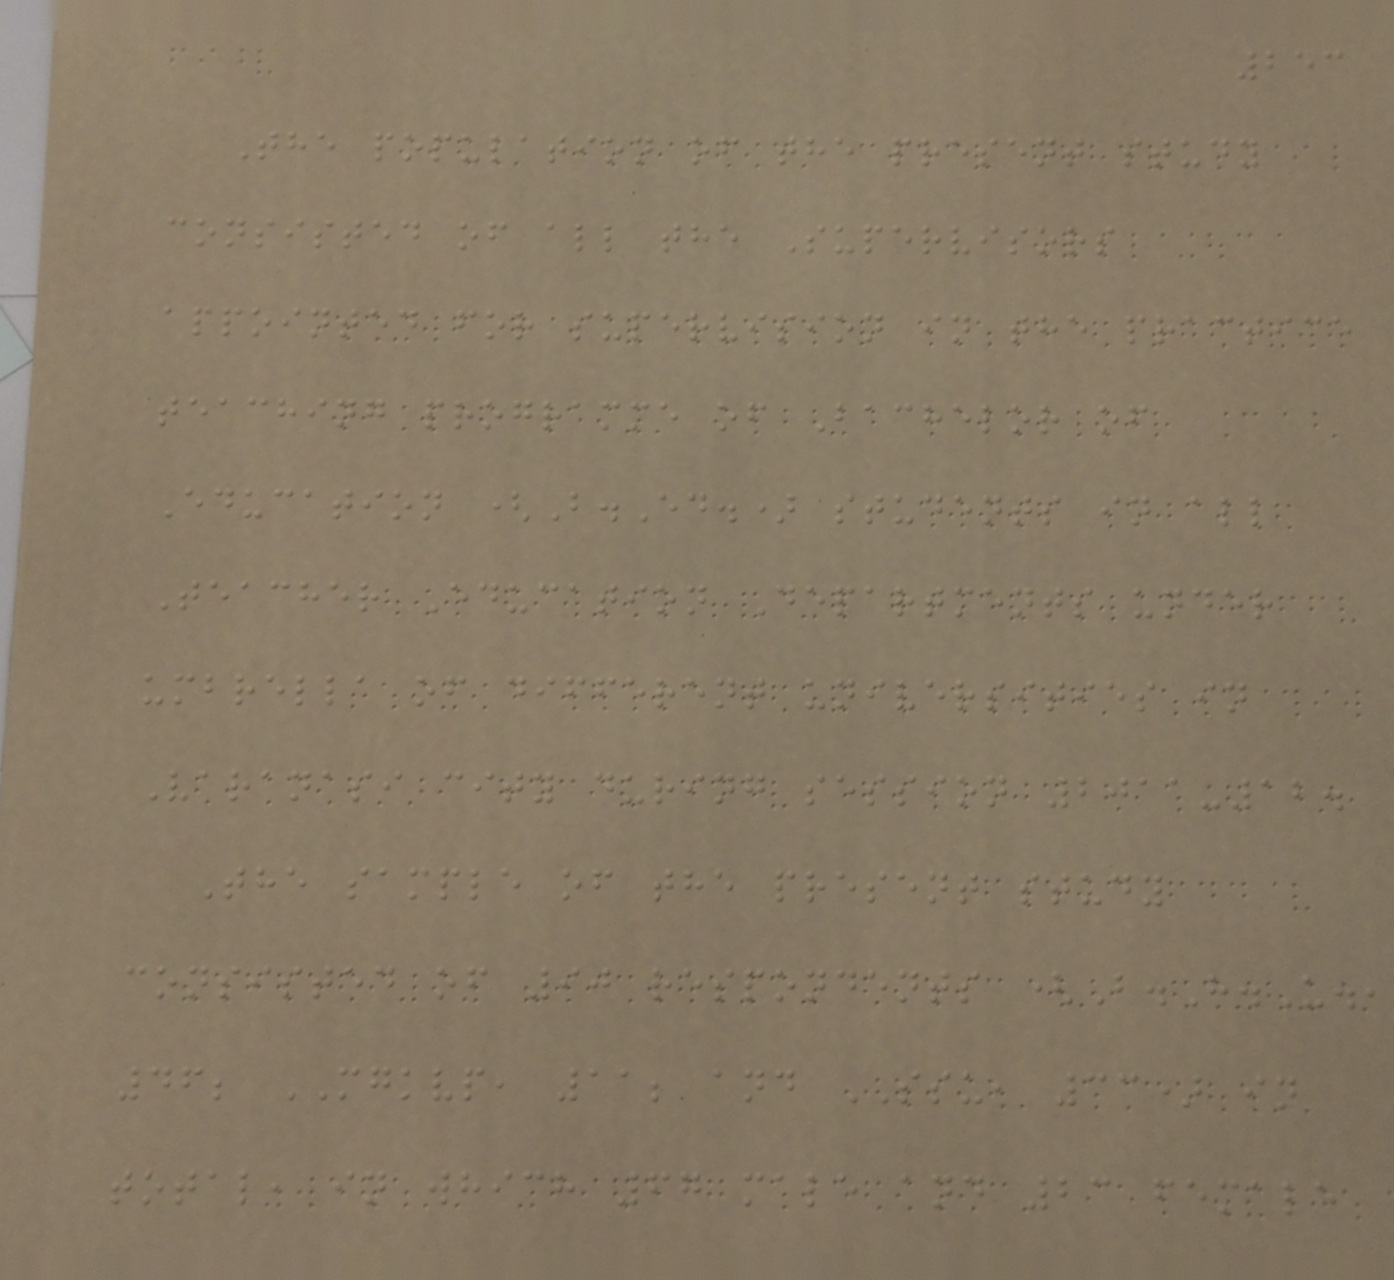253
The population of the present study
consisted of all the Supervisors
appointed for supervision in the practice
teaching programme of Bachelor of
Education (B.Ed.) students in all
Teacher Education Departments under
umbrella of different universities in
Varanasi city during session 2011-12.
The sample of the present study
consisted of 90 respondents (B.H.U.,
46; MGKVP, 11; and SSU, 33) in
total, in which 67 male and 23 female
